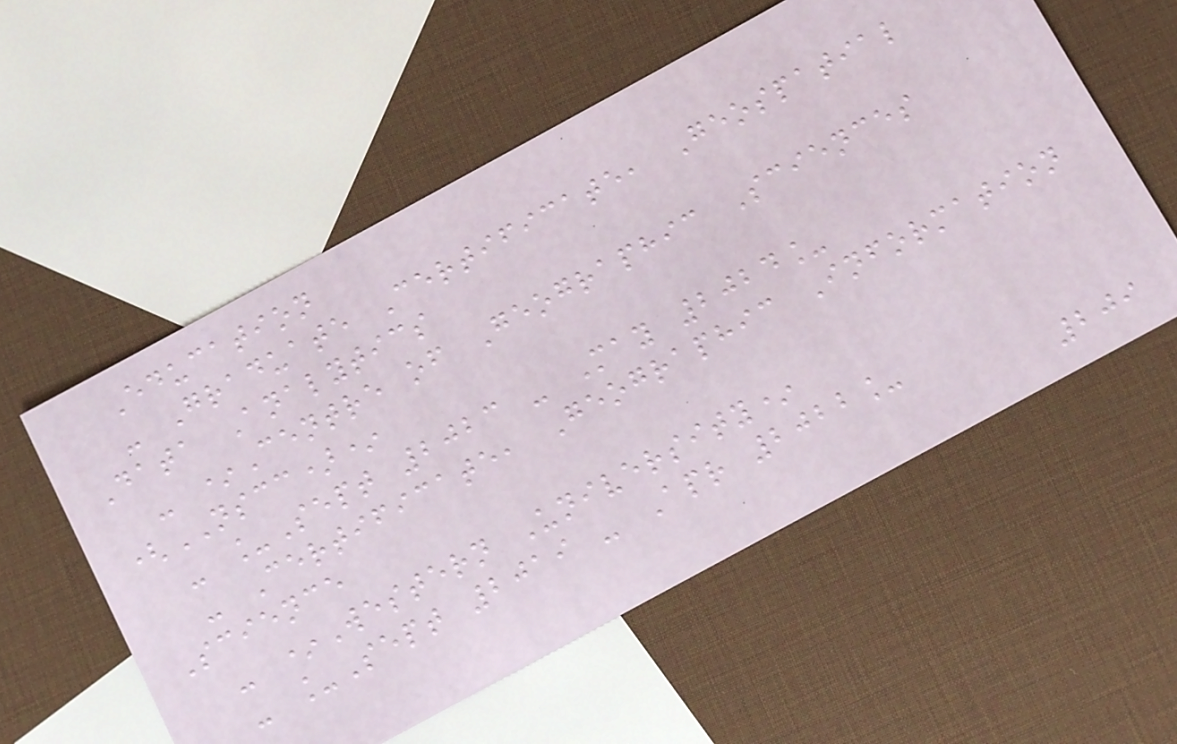Education
- Graduate Certificate, Geospatial
Data Analytics
- *Centre of Geographic Sciences
(NSCC)*
- _Sept 2023 - May 2024_
- Certificate, Geographic Information
Science
- *Western University*
- _Sept 2019 - Apr 2022_
209
